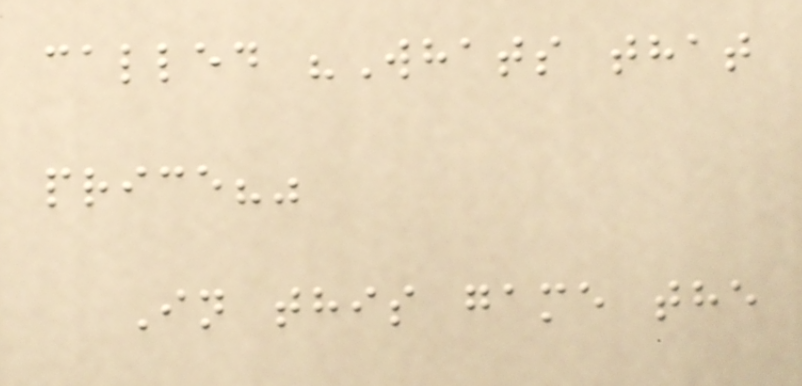called "Whats that
price?"
In this game the
